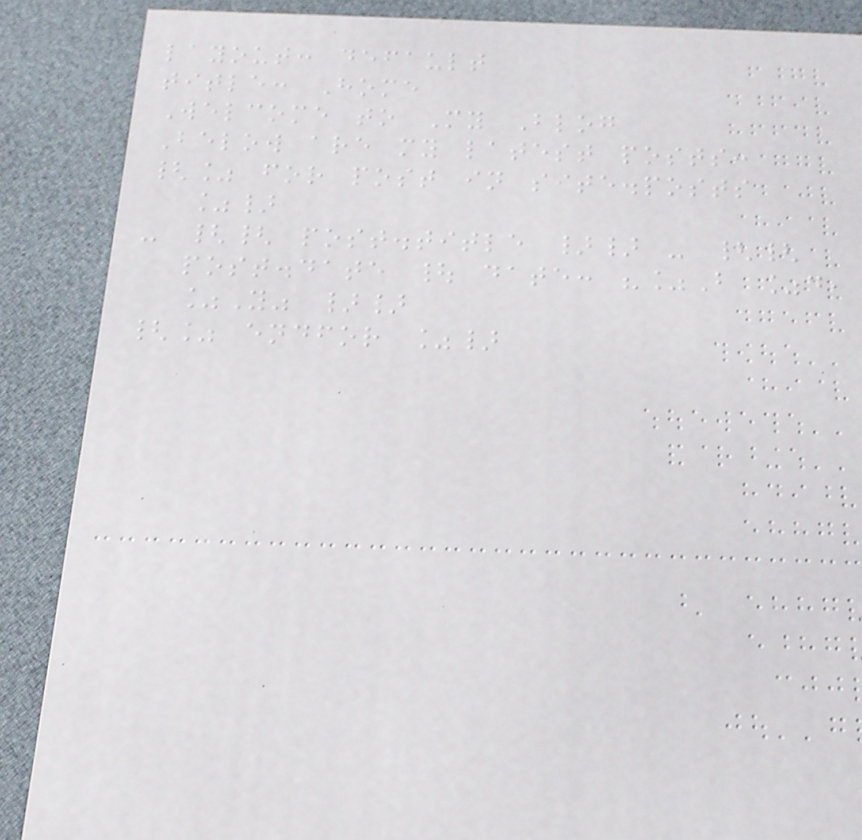layout: default
title: Home
Welcome to My Blog
Below are my latest posts:
{% for post in site.posts
%}
- {{ post.title }} - {{
post.date | date: "%B %d,
%Y" }}
{% endfor %}
